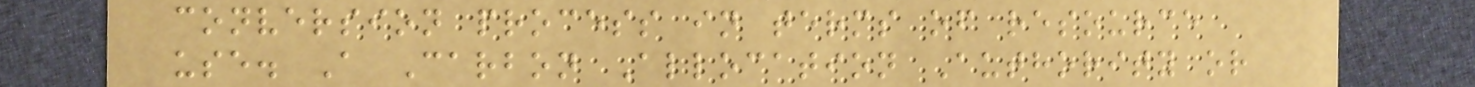conversion process in terms of resource
use. A Carbon Allocation Authority or
